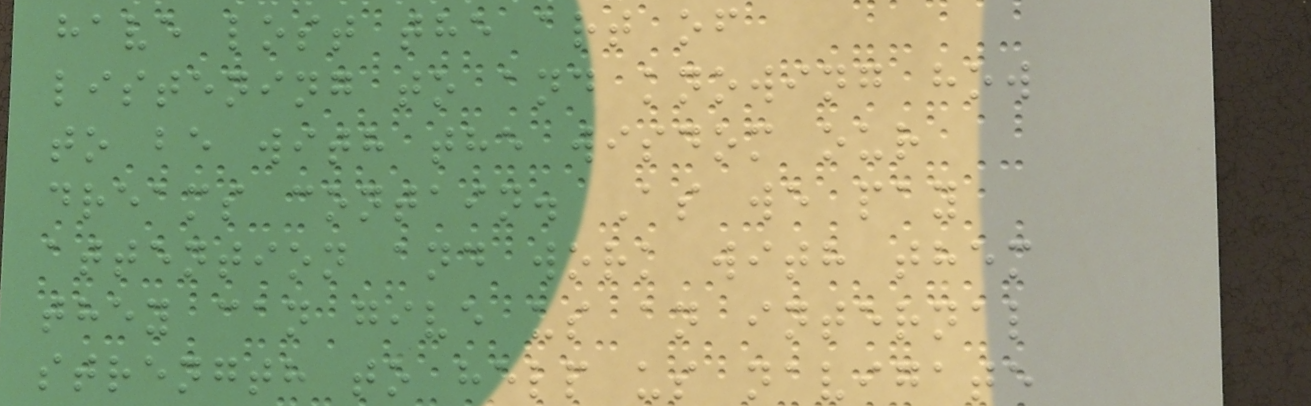have lost the art of
listening to and knowing how
to be with the wisdom our
dreams contain. As we pay
attention and work with them
they can give us an internal
strength to help us navigate
